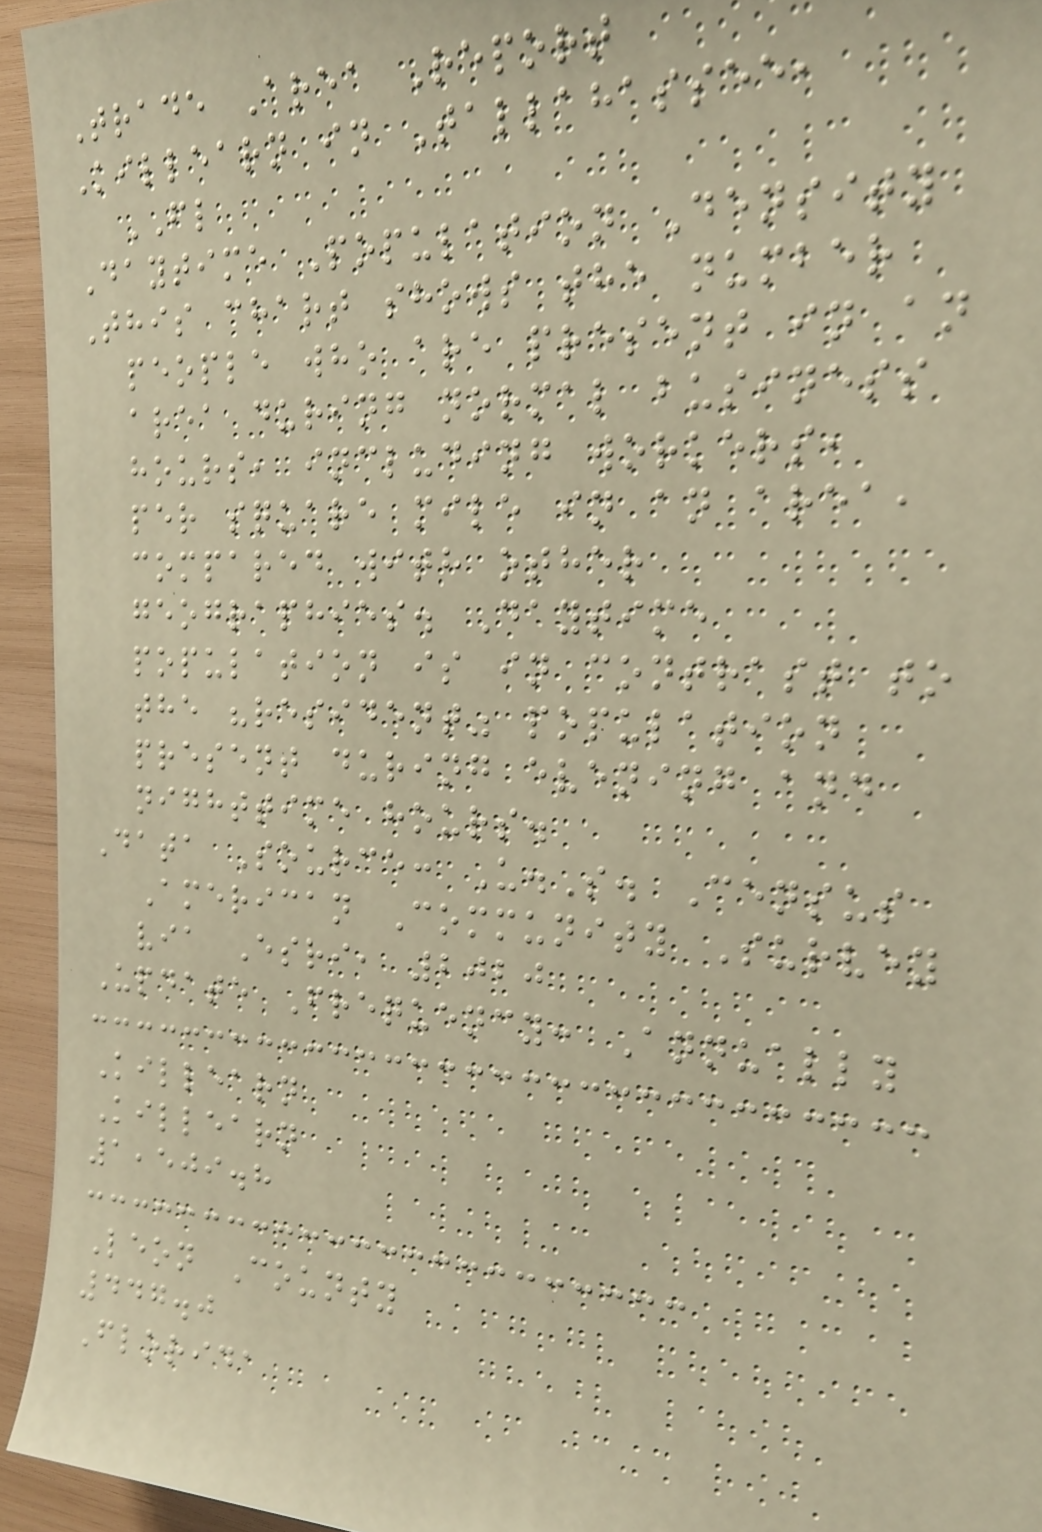Trade Area Report
Killearn in Tallahassee,
FL
Daytime Population Density
This chart shows the number
people who are present in an
area during normal business
hours, including workers,
per square mile in an area,
compared with other
geographies. Daytime
population is in contrast to
the "resident" population
present during evening and
nighttime hours.
Data Source: U.S. Census
American Community Survey
via Esri, 2020
Update Frequency: Annually
Killearn
Killearn
1,509.8
Leon County
447.0
Florida
